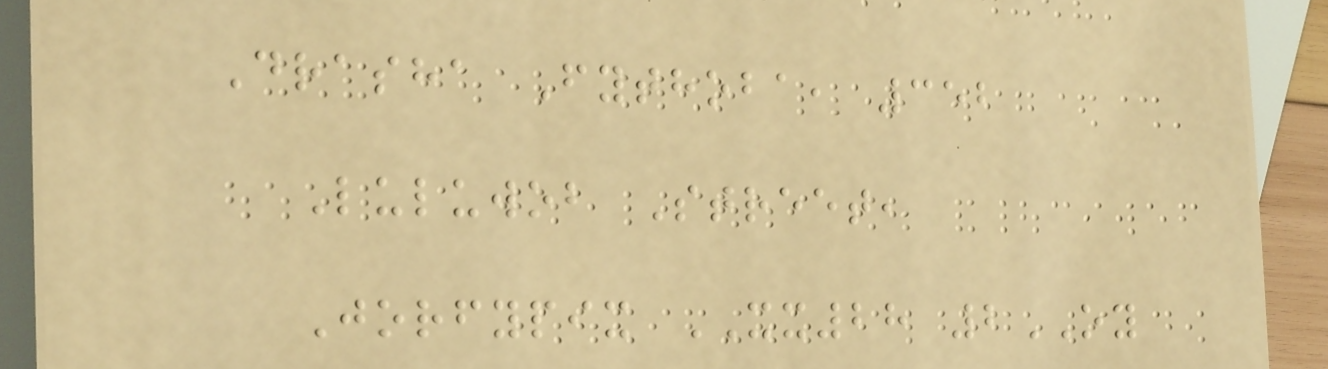Drasha Fythoba, 352
Luluwob Street,
Jorfypix XX28 2OY
